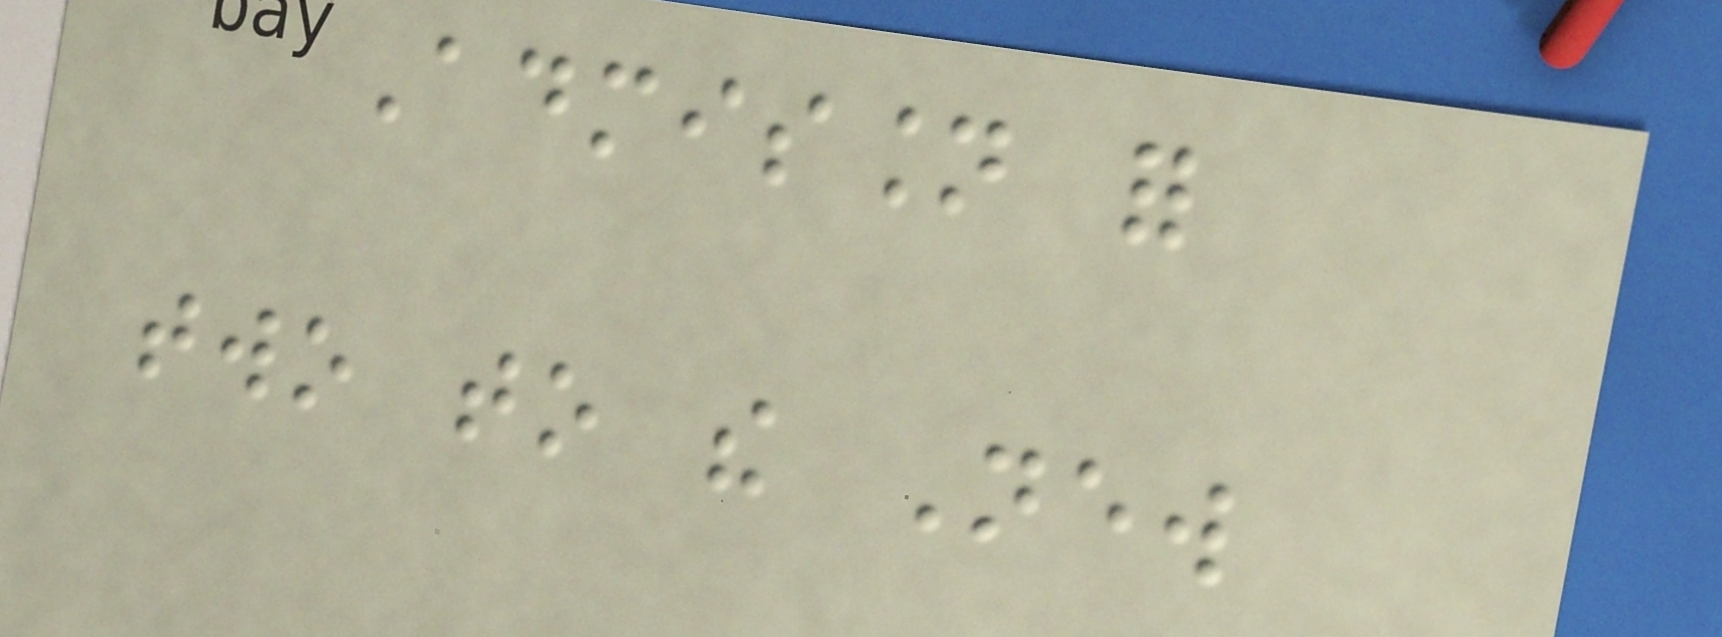Admission for
two to the New
